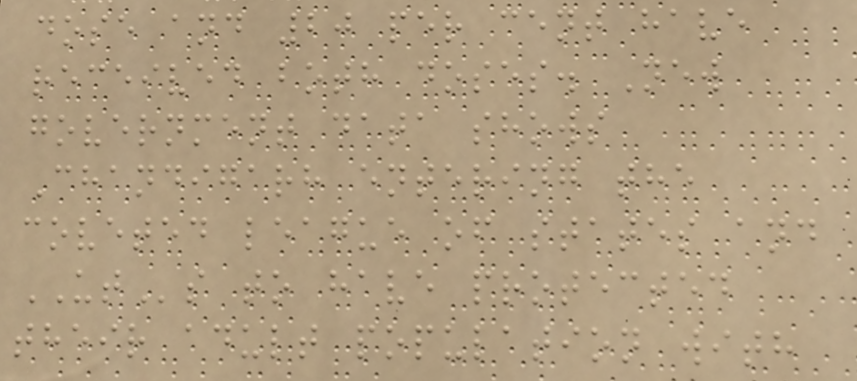dose and 20 per cent have
received both doses. New
government data shows
Chandigarh entering the
coveted league of states and
UTs to have protected
their adult population with
